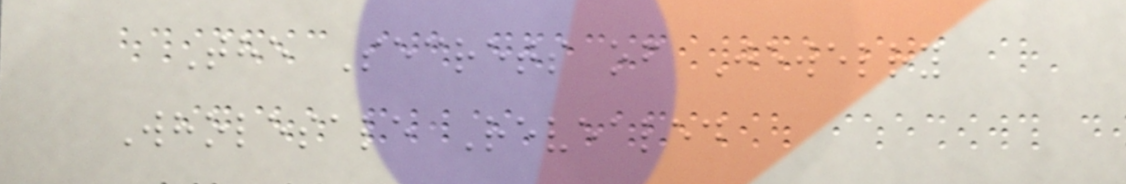The Secrets of Jewelry
Wholesale Revealed
